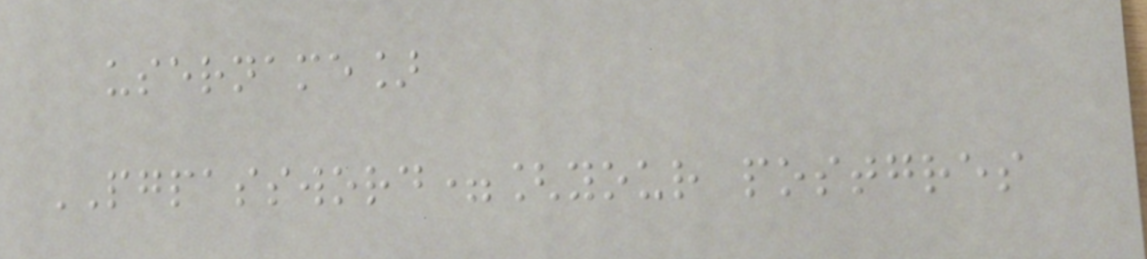username]
PGPASSWORD=[your postgres
